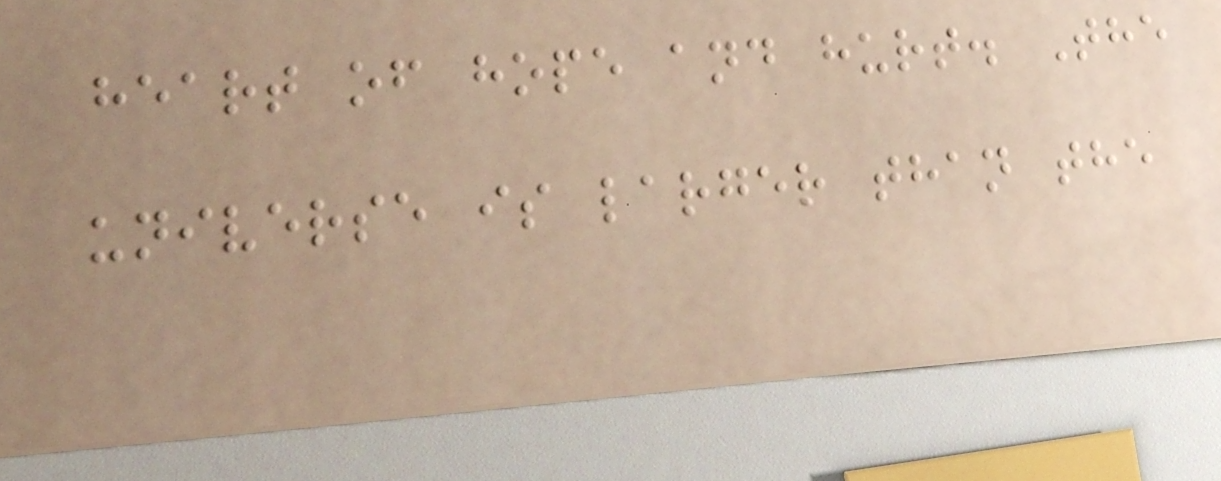heart of hope and hurt. The
universe is larger than the
